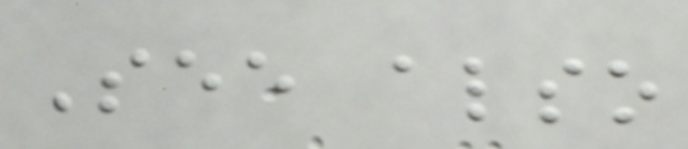See also
